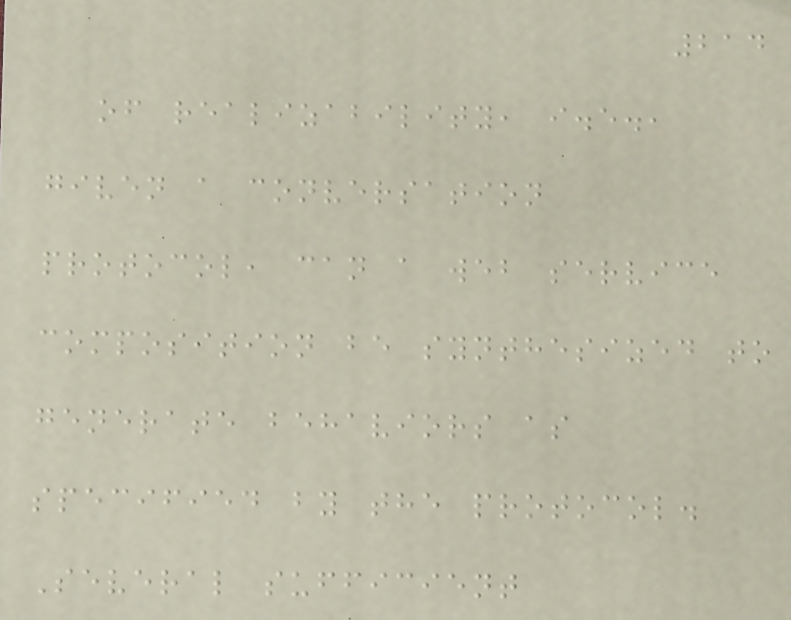214
of realizability, i.e.,
given a conversation
protocol, can a web service
composition be synthesized to
generate behaviors as
specified by the protocol.
Several sufficient
